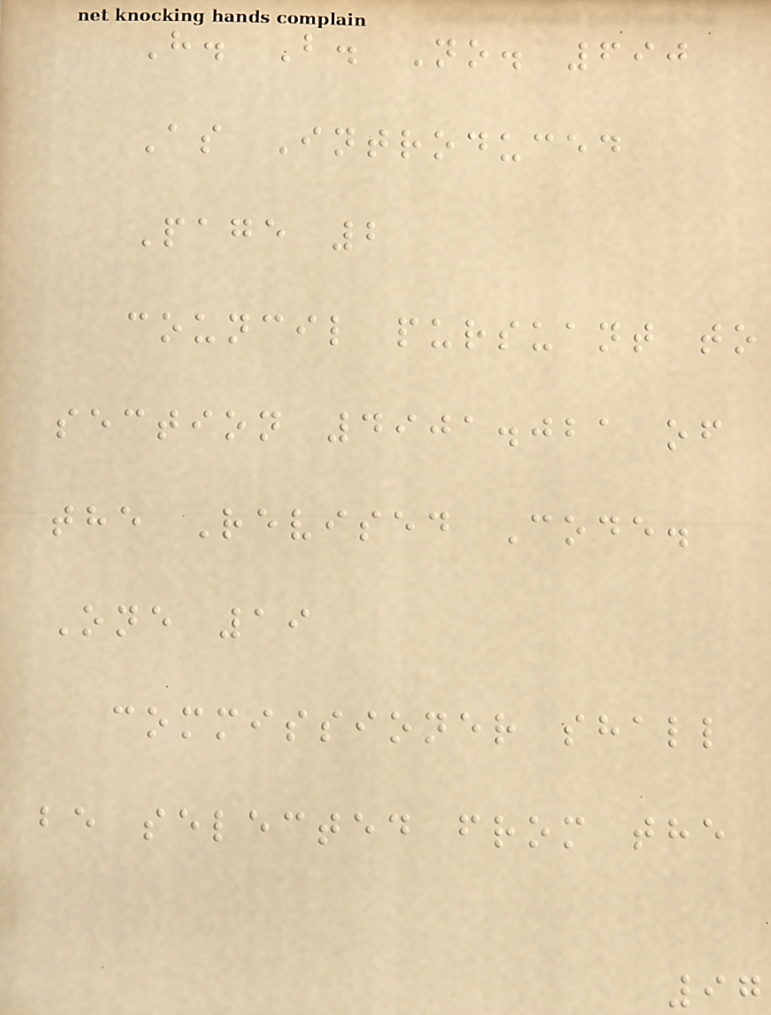H. B. No. 690
As Introduced
Page 2
council pursuant to
section 4901.021 of
the Revised Code.
One 19
commissioner shall
be selected from the
97
